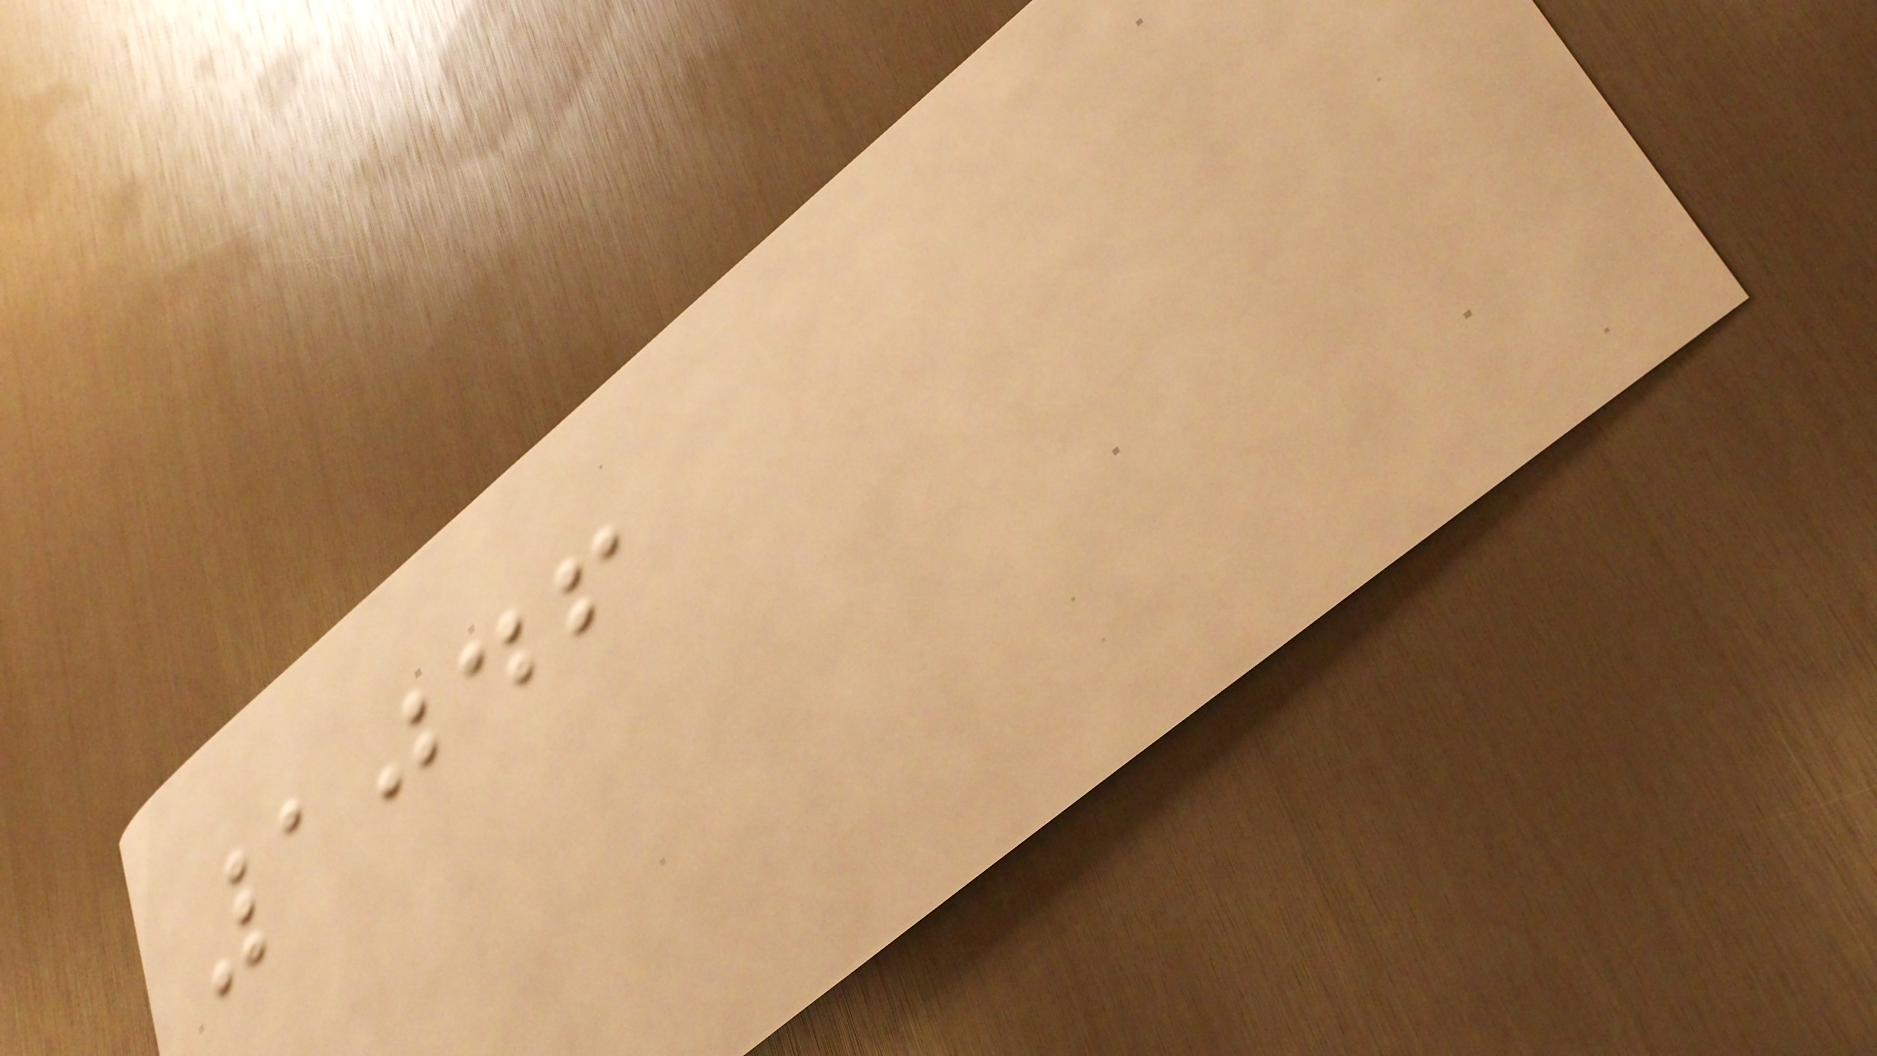1046
